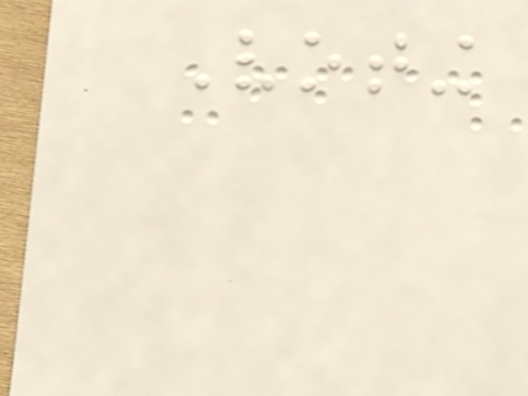Voting
